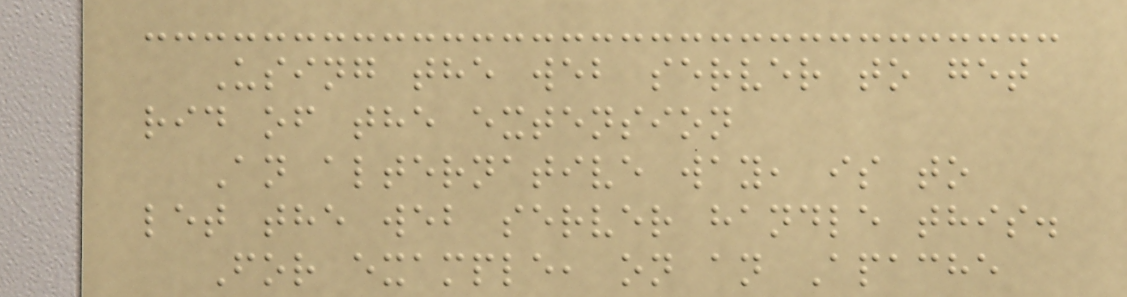Using the web server to get
rid of the extension
An alternative way, is to
let the web server handle this.
For example, on an Apache
